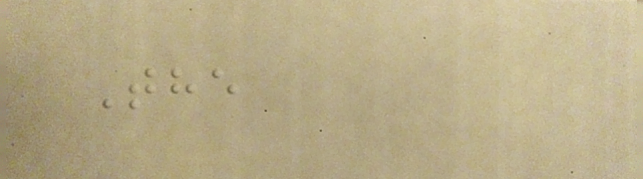The
